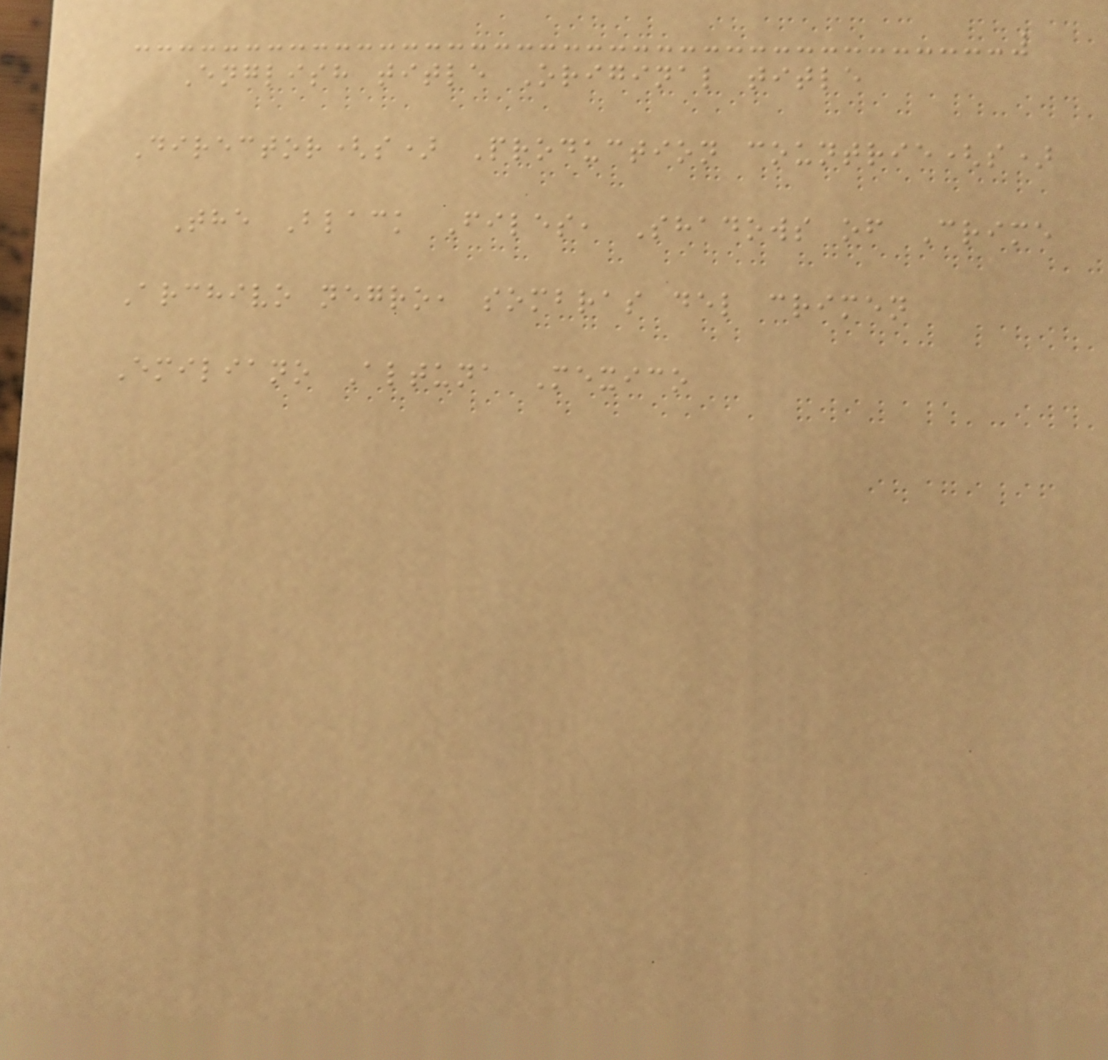English title Original title
Director(s) Production countrie(s)
The Black Files, Shadows of Crime
Archivo negro, sombras del crimen
Emiliano Altuna Mexico
